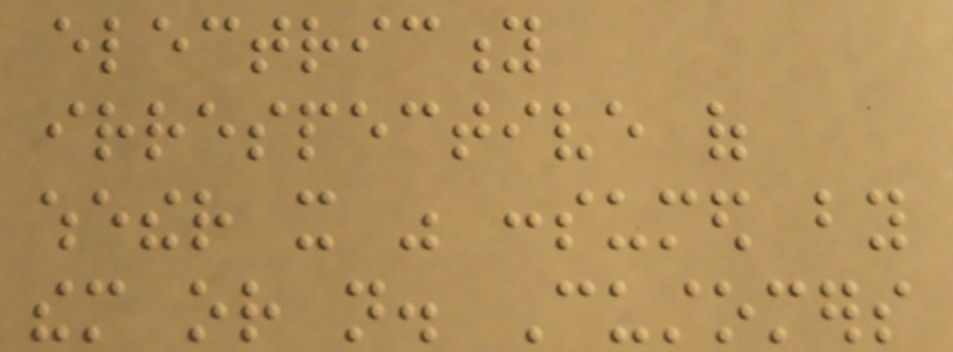electricity
irrespective of
whether it was consumed by
them or not. Customers
